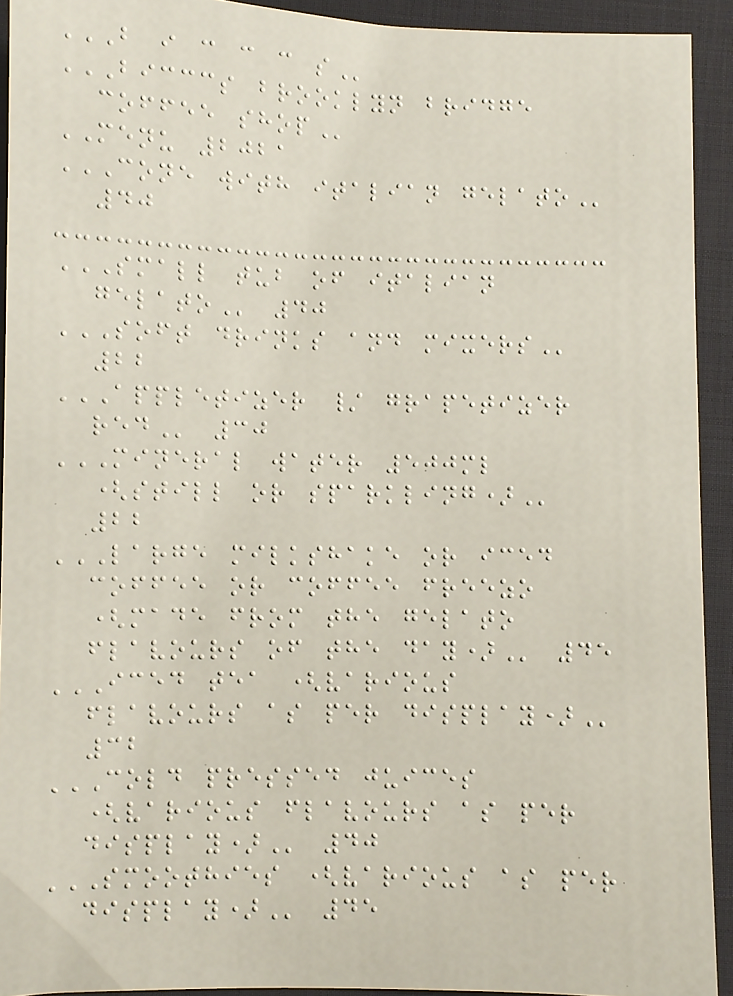B I C C C S
BICCCS BROOKLYN BRIDGE
COFFEE SHOP
MENU 2021
CONE WITH ITALIAN GELATO
40
SMALL TUB OF ITALIAN
GELATO 40
SOFT DRINKS AND MIXERS
22
APPLETIZER / GRAPETIZER
RED 30
MINERAL WATER 500ML
(STILL OR SPARKLING)
22
LARGE MILKSHAKE OR ICED
COFFEE OR COFFEE FREEZO
(MADE FROM THE GELATO
FLAVOURS OF THE DAY) 45
ICED TEA (VARIOUS
FLAVOURS AS PER DISPLAY)
32
COLD PRESSED JUICES
(VARIOUS FLAVOURS AS PER
DISPLAY) 40
SMOOTHIES (VARIOUS AS PER
DISPLAY) 45
